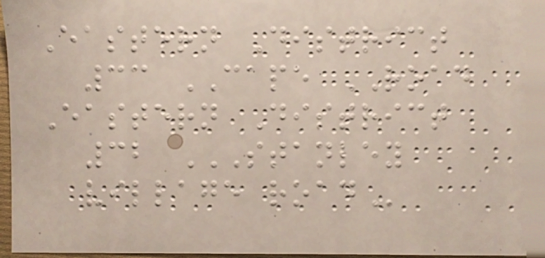Eastern District
33 CAPE ROAD
Eastern District
32 STANLEY
VILLAGE ROAD
